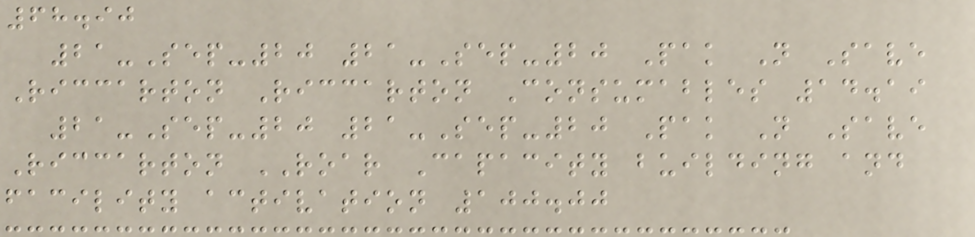68.90
21-Sep-20 21-Sep-20 Pak N Save
Riccarton Riccarton Consumables 14.19
21-Sep-20 21-Sep-20 Pak N Save
Riccarton ROAR Capacity building and
facility activation 100.00
